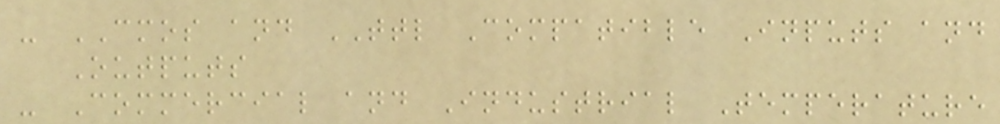- CMOS and TTL Compatible Inputs and
Outputs
- Commercial and Industrial Temperature
